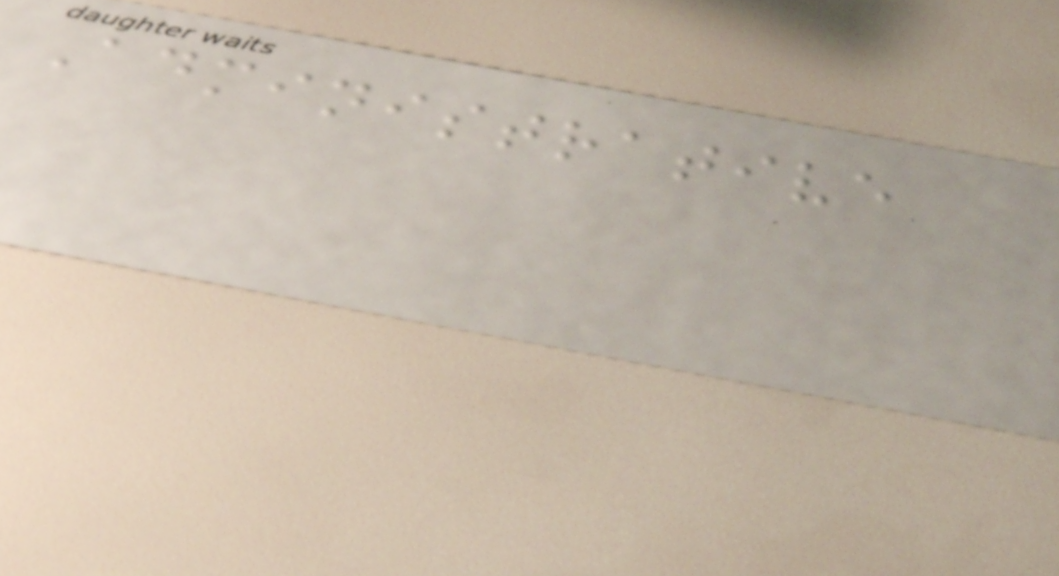Administrative
